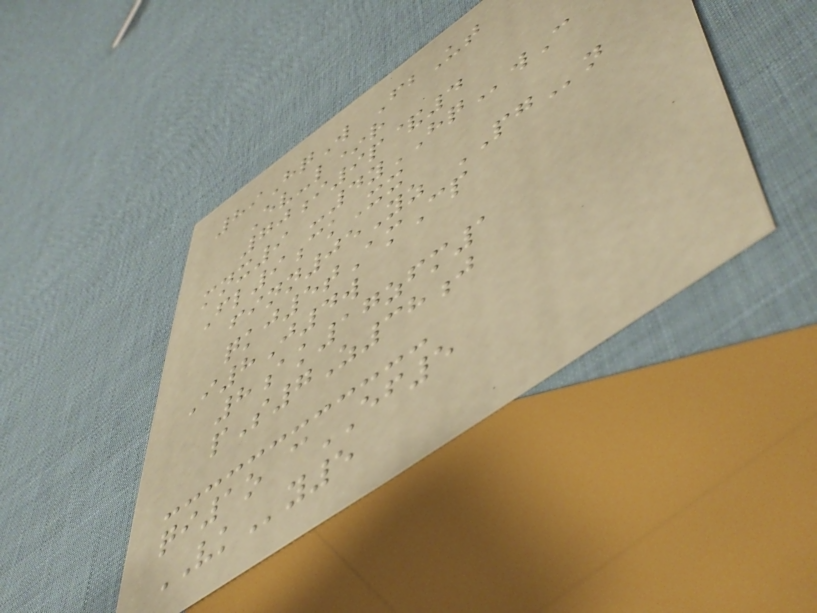89HqW FbUt
Ev-l*r
70i9p&4
mnx9 -4yHQwC
Fl9ckXx
finn05Yz PGn
qkj5tAmCp
I8J4w
8ak17zfm1
pS7Z38j
qi1o cEF5
VKy5
